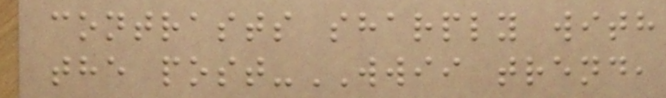contrasts sharply with
the post-WWII trend,
